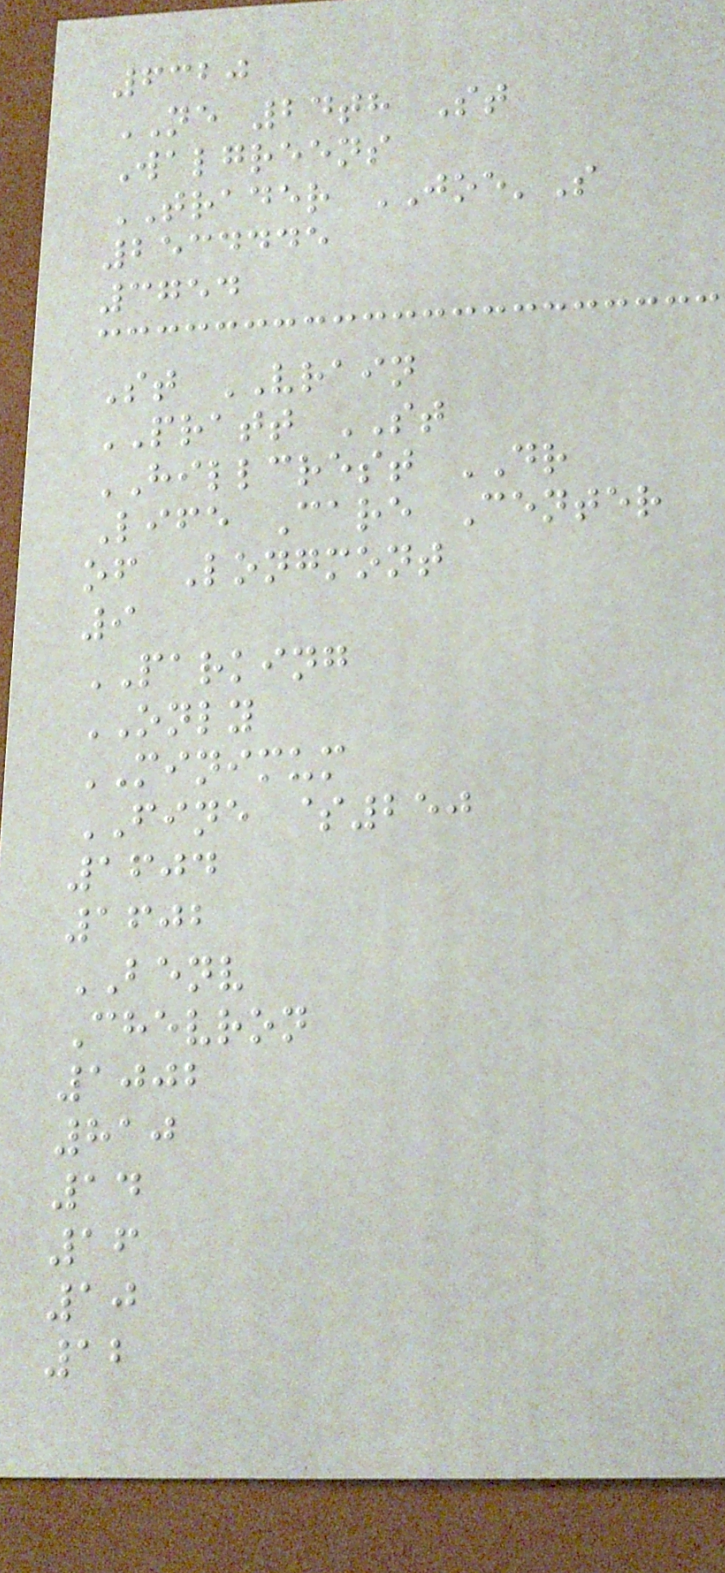6320
NE 24th St
Walgreens
TRADER JOE'S
2534445
3754
St VRAIN
PRATT ST
HILLCREST DR
Life Care Center
of Longmont
9
PARKING
ONLY
MINIMUM
FINE $250
1604
1602
BENV
Chevron
1002
810
14
16
10
12
